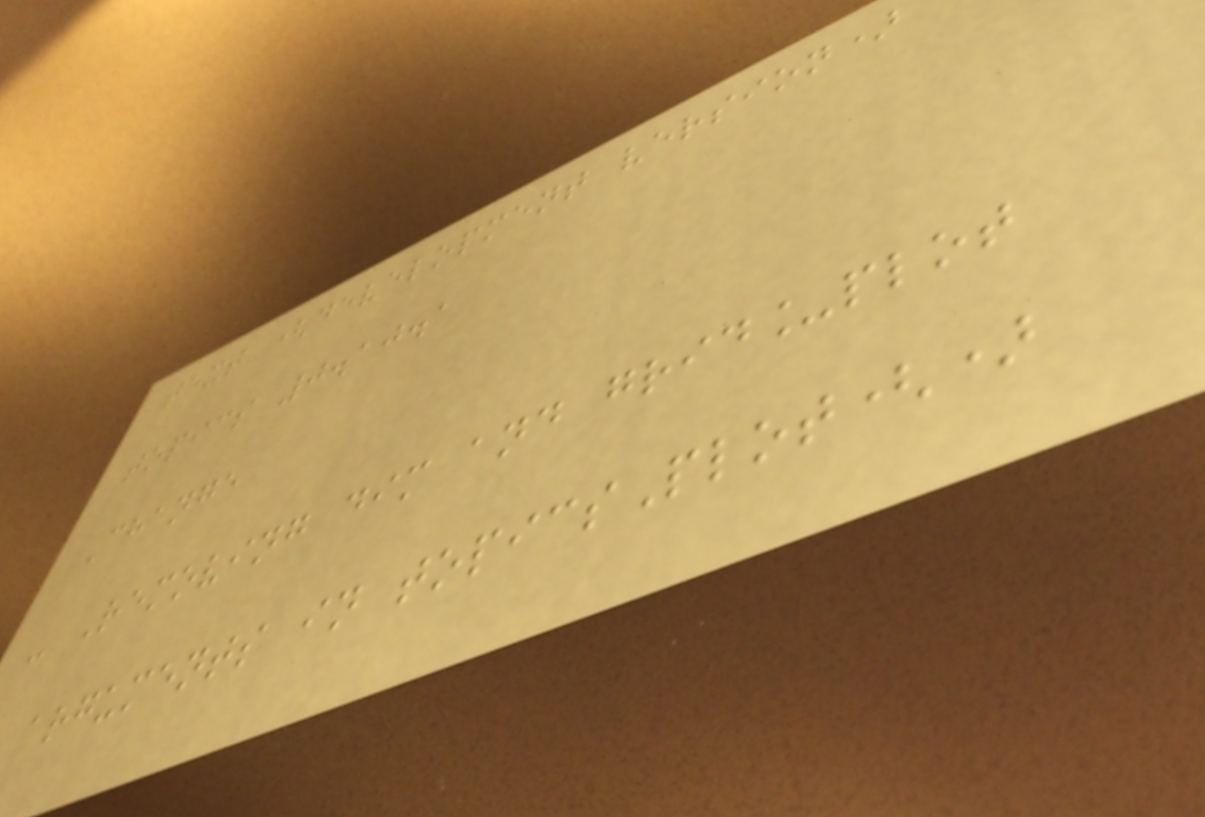text (development version)
topics 0.10.1
Change
- Removing dim and grid_plot
arguments in topicsPlot()
